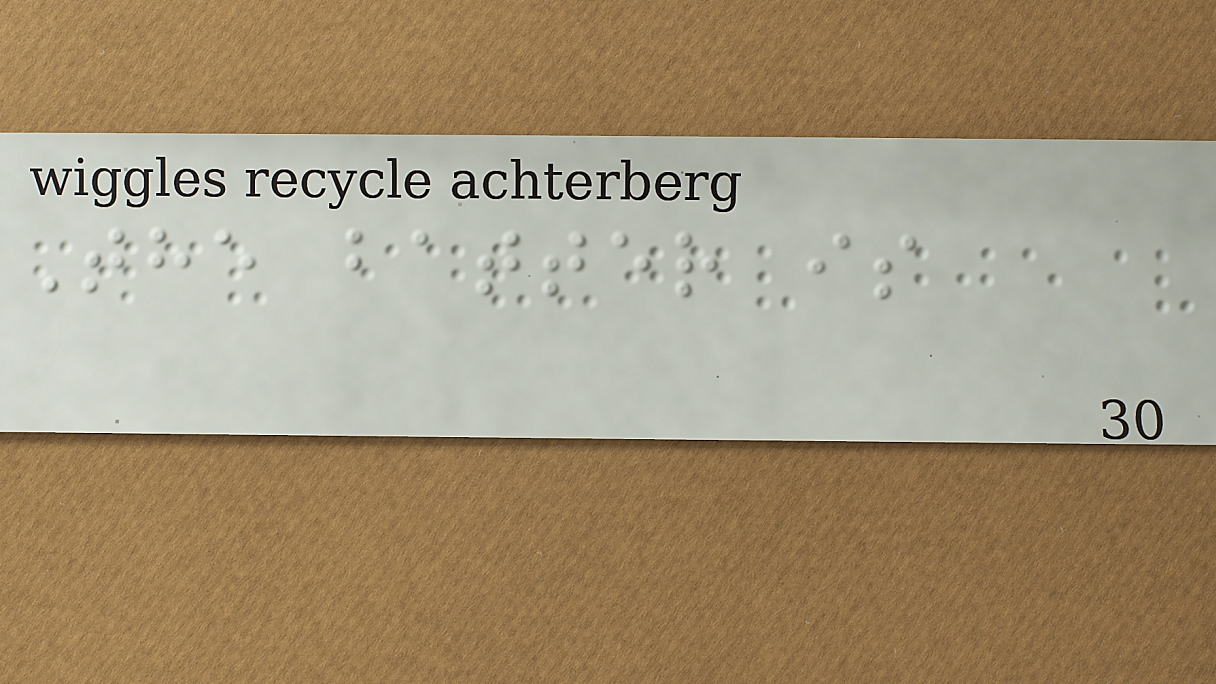The batter is
